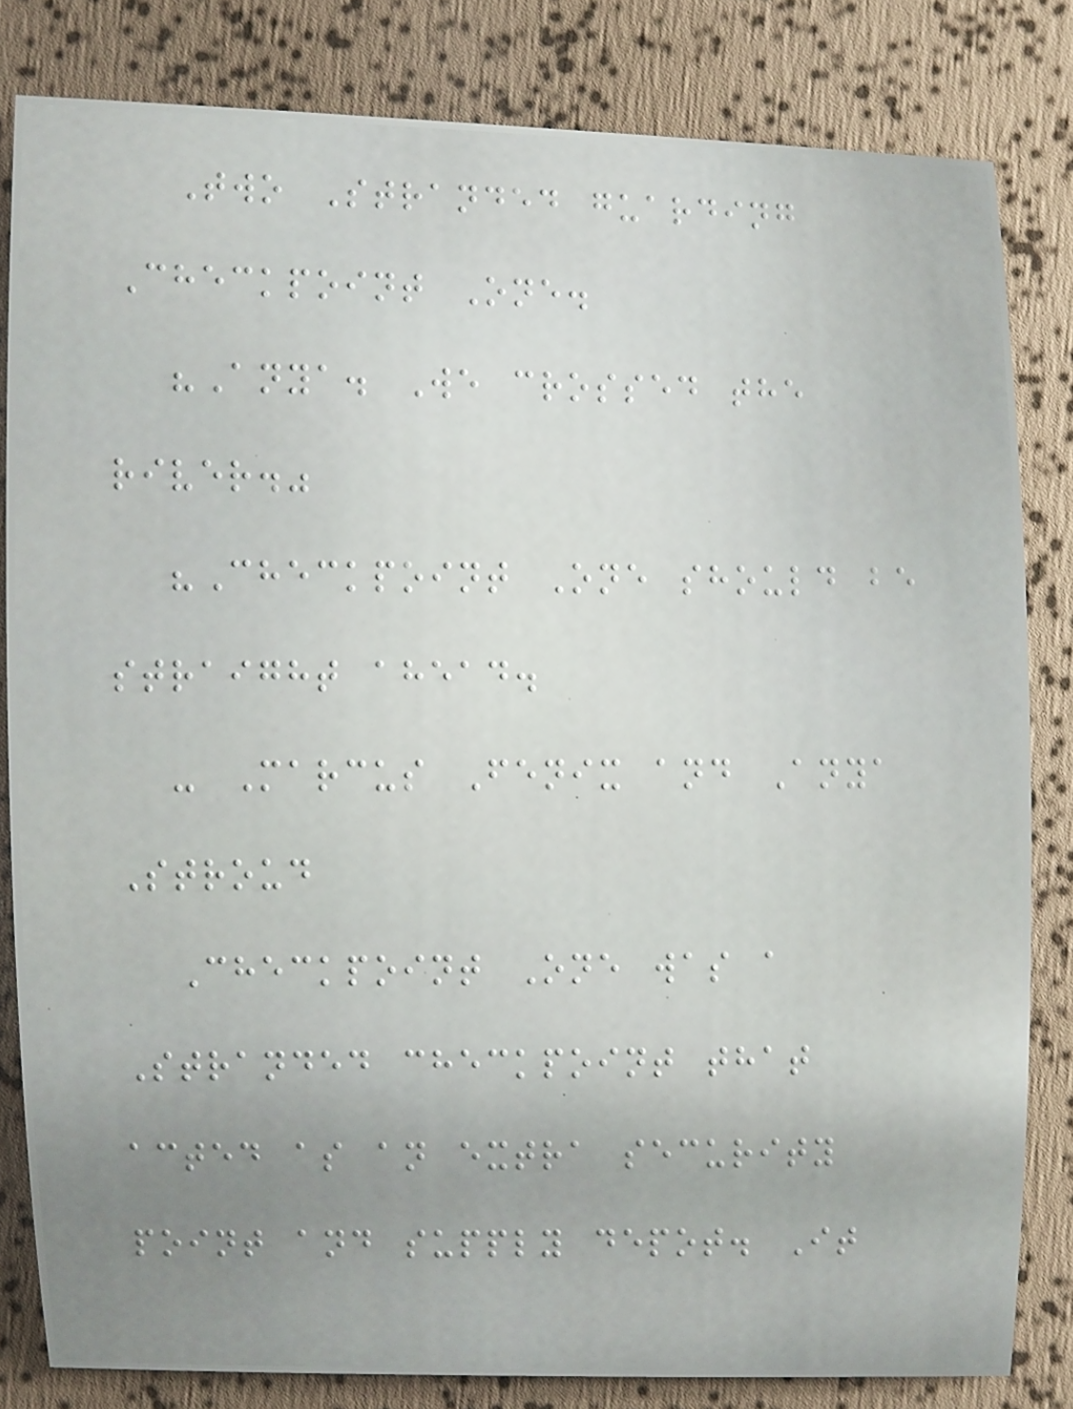Two Stranded guarding
Checkpoint One.
"Anya. We crossed the
river."
"Checkpoint One should be
straight ahead.
- Marcus Fenix and Anya
Stroud
Checkpoint One was a
Stranded checkpoint that
acted as an extra security
point and supply depot. It
